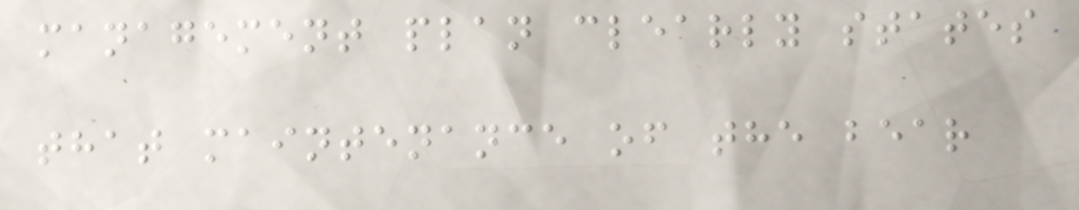management plan clearly states
that maintenance of the bear
